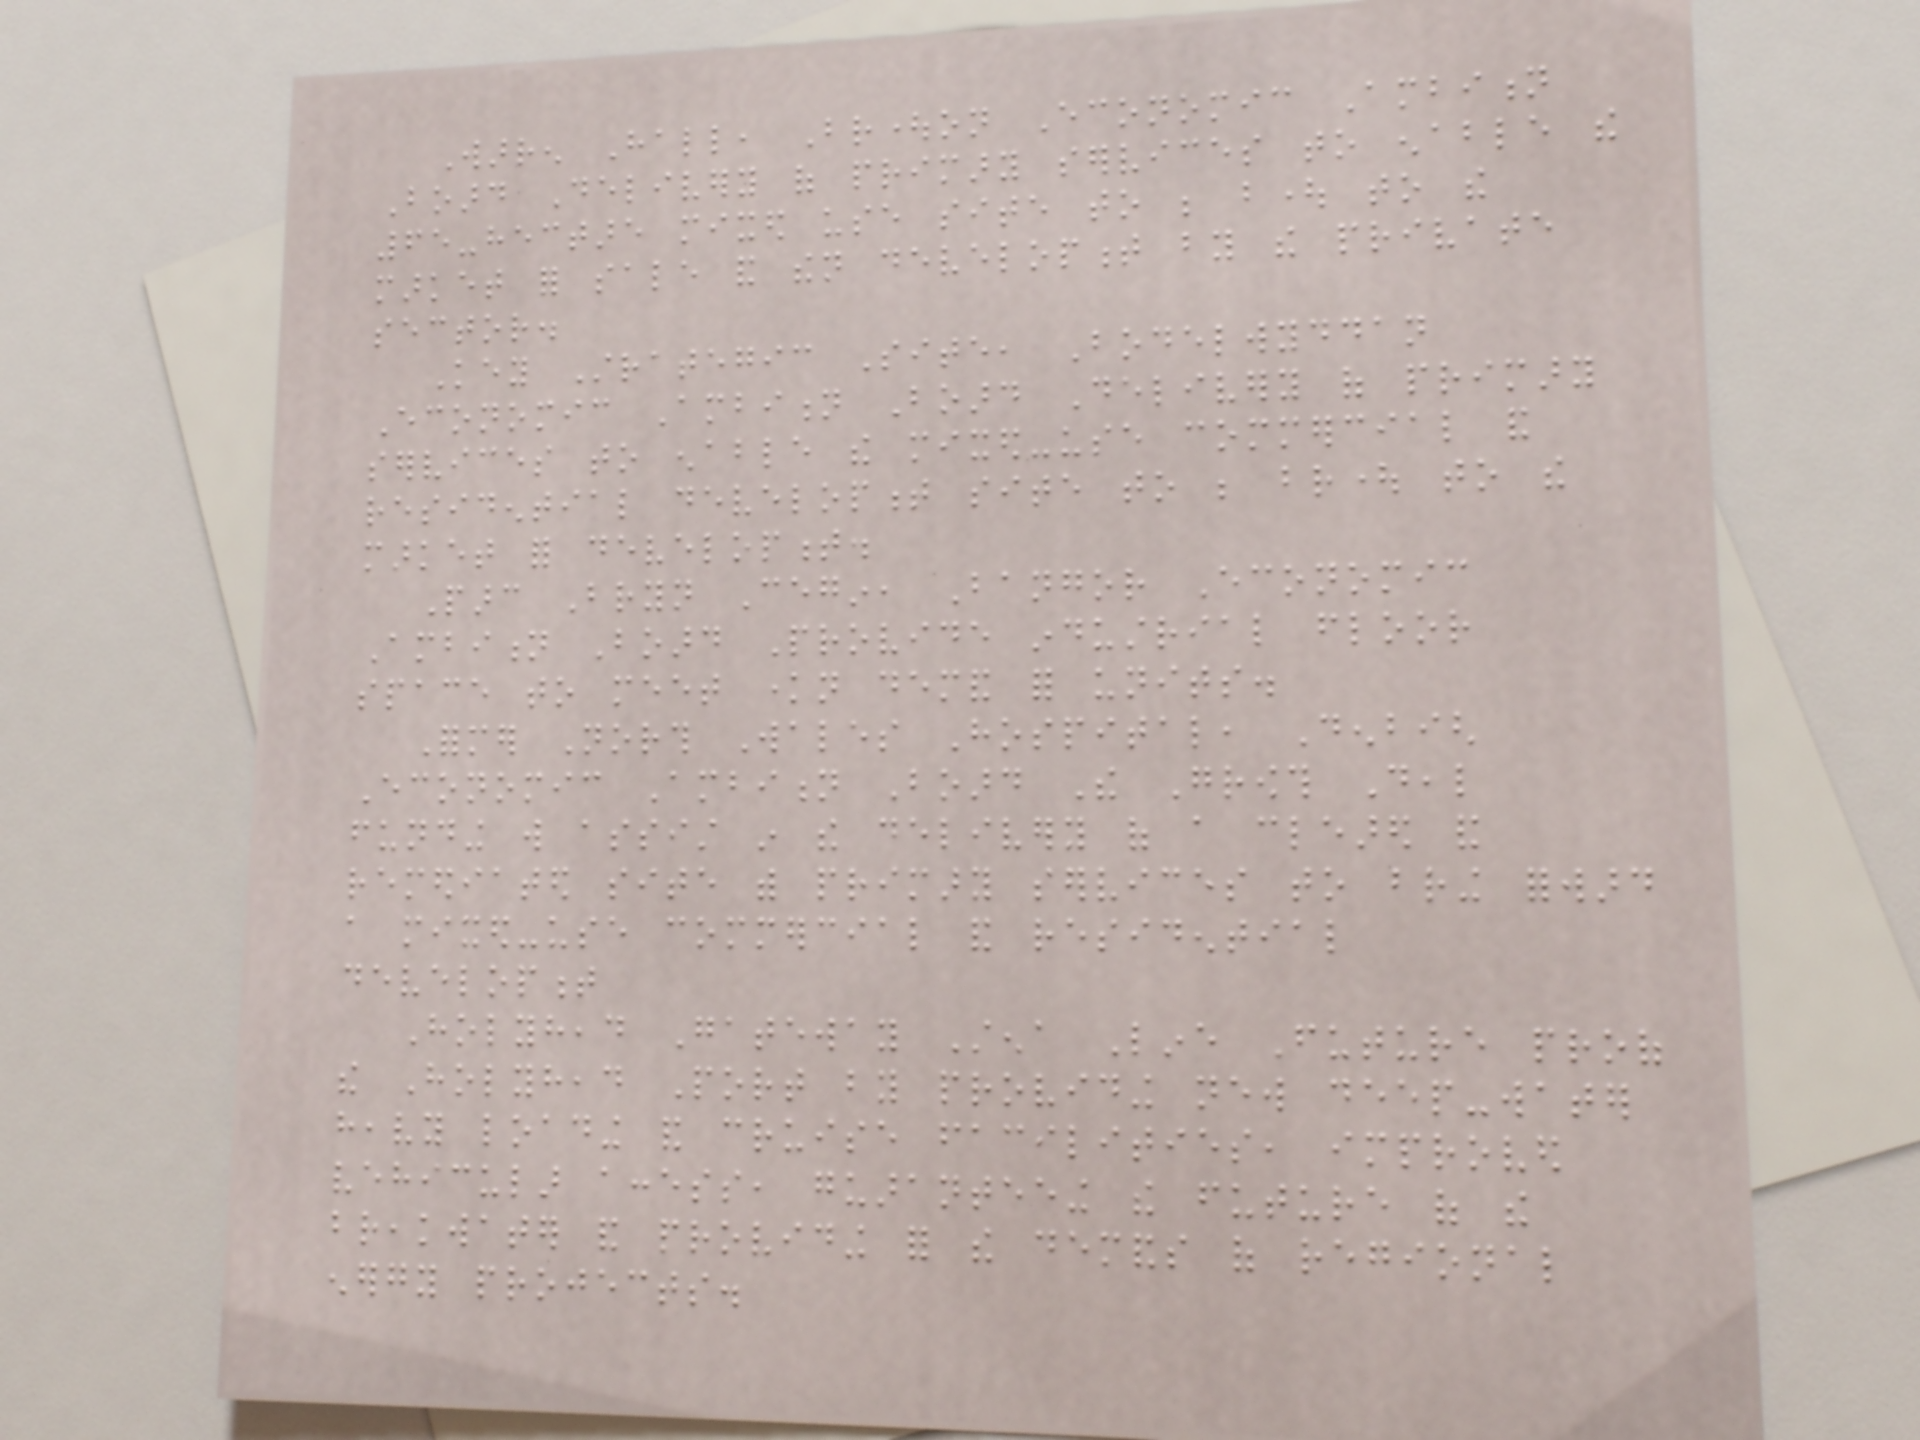Warren Hall, Broughton Economic Ambition
Board Delivery of primary services to enable the
65-hectare mixed use site to be bought to the
market for sale and then development by the private
sector.
Key Strategic Site, Bodelwyddan
Economic Ambition Board Delivery of primary
services to enable the mixed-use commercial and
residential development site to be brought to the
market for development.
Parc Bryn Cegin, Bangor Economic
Ambition Board Provide industrial floor
space to meet known demand for units.
Former North Wales Hospital, Denbigh
Economic Ambition Board The Growth Deal
funding will assist in the delivery of a cleared and
remediated site with primary services to bring forward
a mixed-use commercial and residential
development
Holyhead Gateway Stena Line Future proof
the Holyhead Port by providing new deep-water
heavy loading and cruise facilities, improved
vehicular access, guaranteeing the future of the
breakwater and providing for the demands of regional
energy projects.
